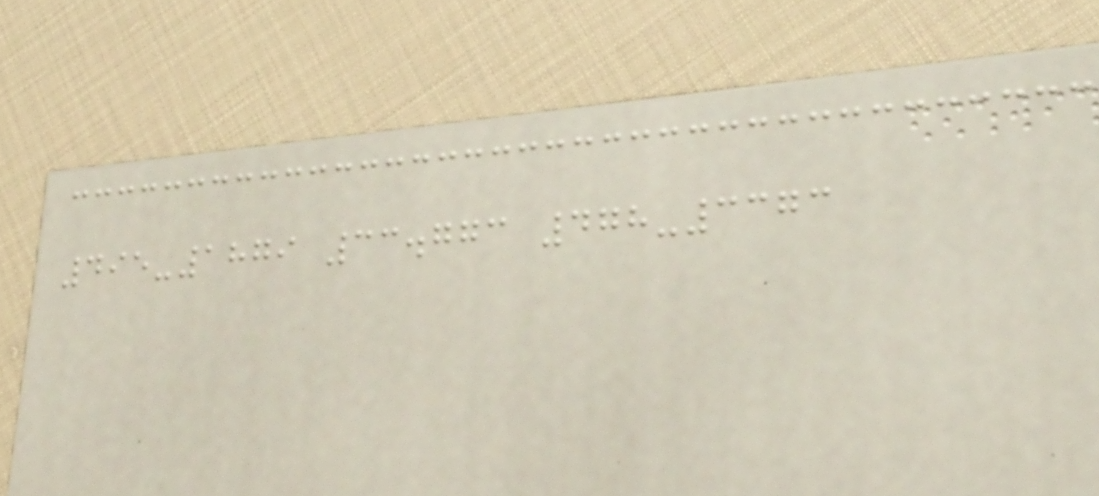495-1879 33.773 478-3373
